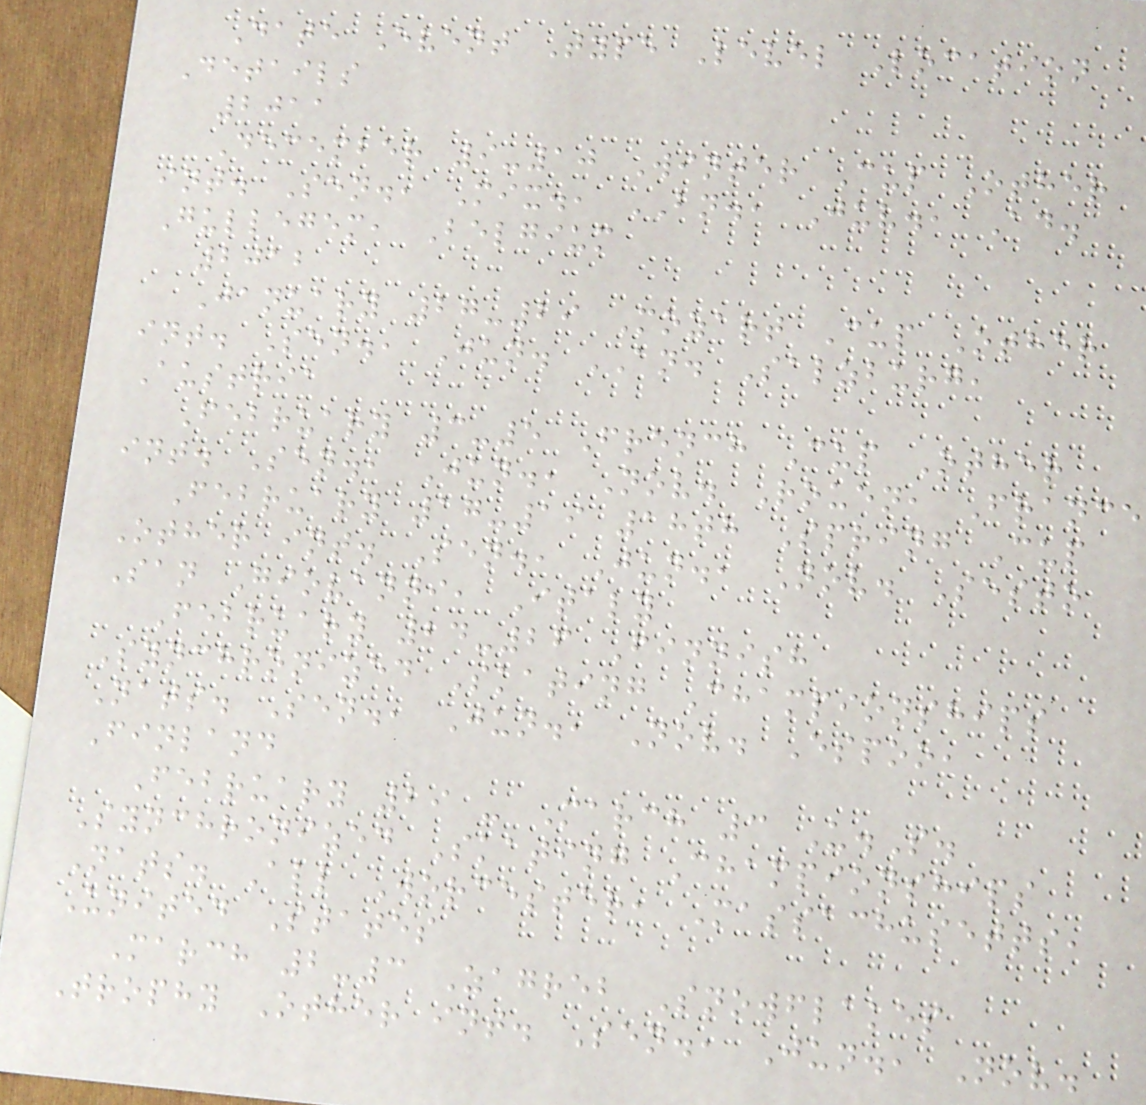Date Event Type Level Location
Details
2011
December 9-10 Winter Cup Other
int. Sen., Mix., BN., Juv., Ad.
Gullegem, Belgium
2012
January 27-29 Mozart Cup Other
int. Sen., Jun. AN. Salzburg,
Austria
February 3-5 French Cup Other
int. Sen., Jun., Nov. Rouen, France
February 17-19 18th Spring Cup
Other int. Sen., Jun., Nov. Sesto
San Giovanni, Italy
February 24-26 Finnish
Synchronized Skating Championships
Nats. Sen., Jun., Nov. Espoo,
Finland
February 29 - March 3 U.S.
Synchronized Skating Championships
Nats. All Worcester, Massachusetts,
United States
March 2-3 Zagreb Snowflakes
Trophy Other int. Sen., Jun., Nov.
